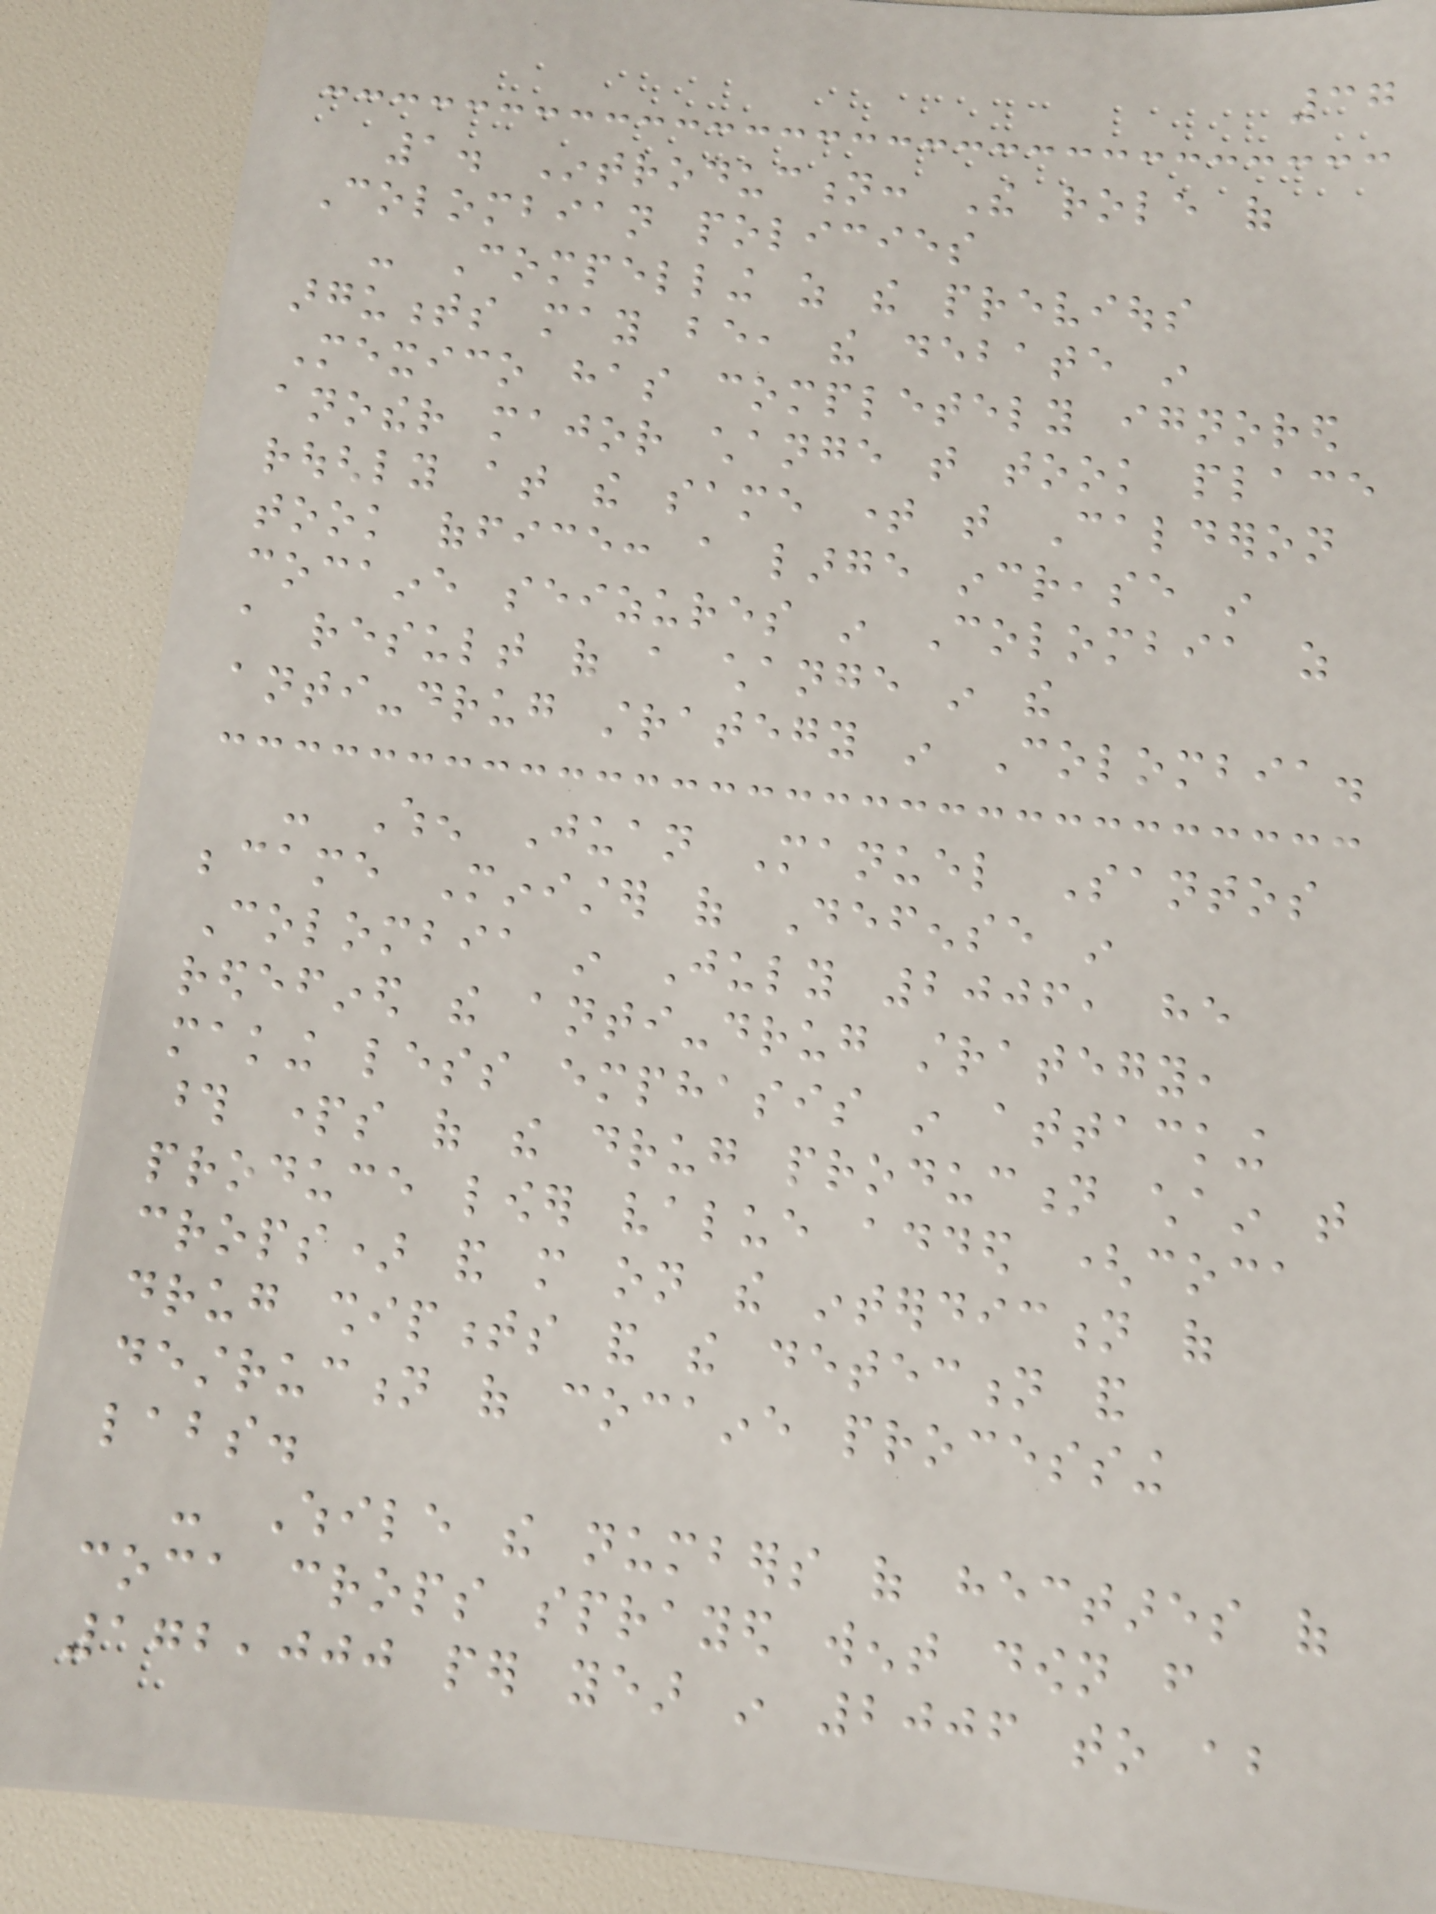37
1. Introduction: The role of
Colombian policies
- Compelling as the previous
arguments may be, the debate in
Mexico has completely ignored
another major change that took place
roughly at the same time that Calderon
took office: a large increase in
cocaine seizures in Colombia as
a result of a change in the
anti-drug strategy in Colombia.
- When Juan Manuel Santos
became Minister of Defense in
Colombia in July 2006, he
redefined the anti-drug strategy,
making less emphasis in attacking
those parts of the drug production chain that
produce lower value added (coca
crops) and more on the interdiction of
drug shipments and the detection and
destruction of cocaine processing
labs.
- While the numbers of hectares of
coca crops sprayed went down from
172,000 per year in 2006 to about
